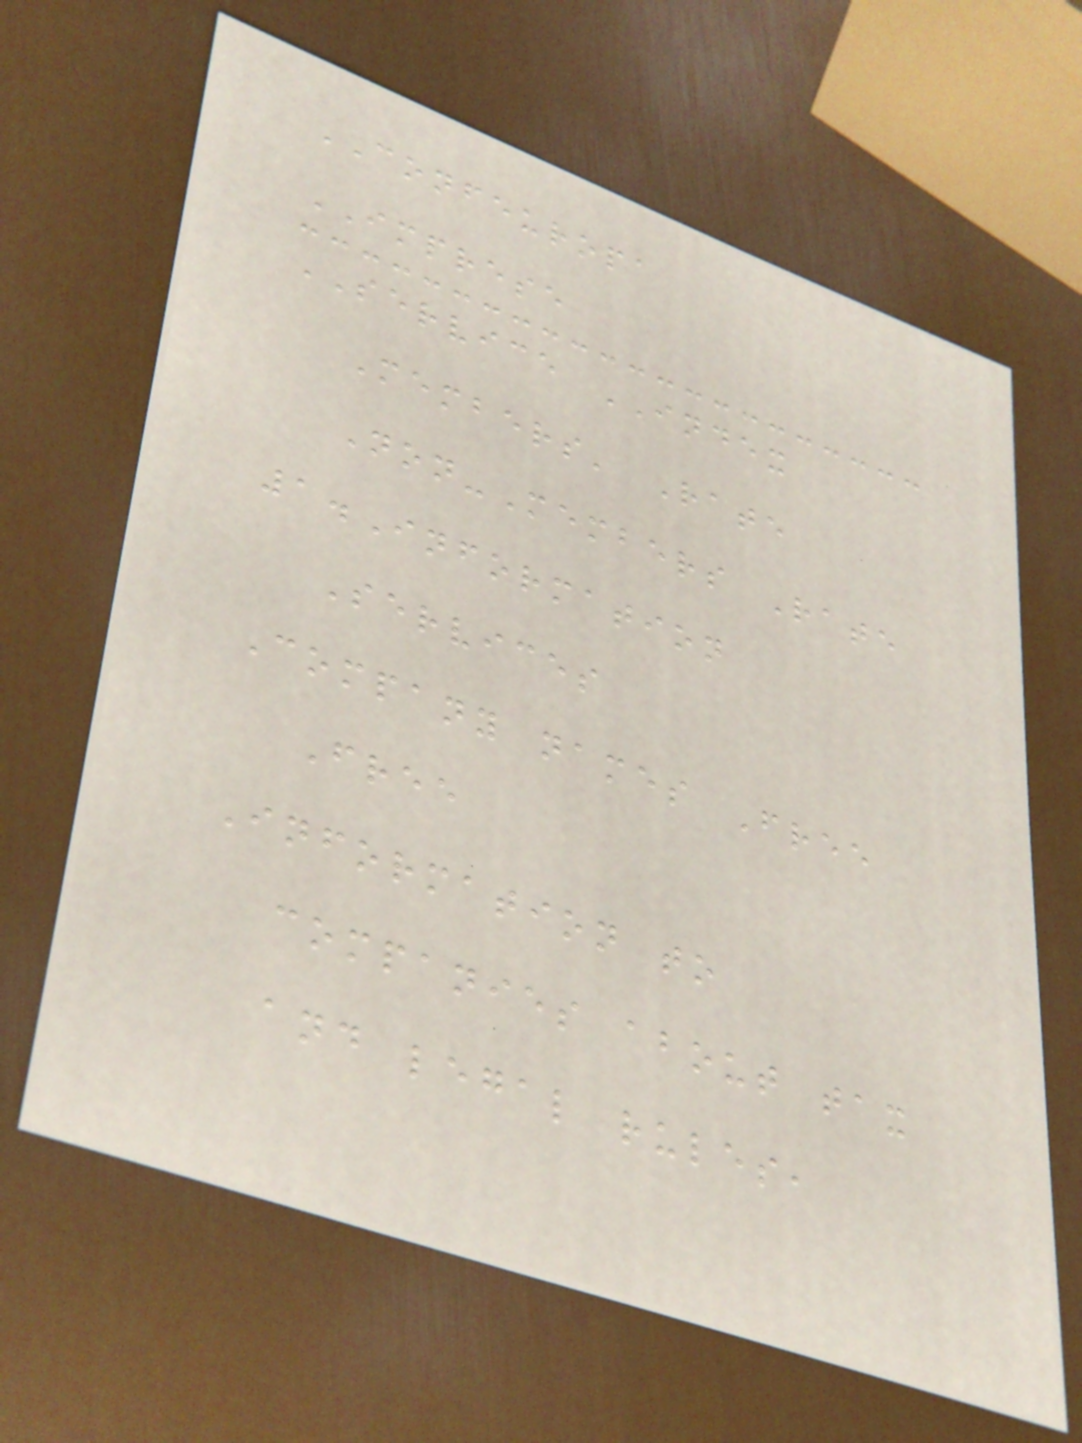CONFEUROPA
IMPRESE
SERVICE INDEX
Members' Rate
Non-Members Rate
1.Information
Services
Company names Free
Free
Information to
companies about tax
and legal rules,
